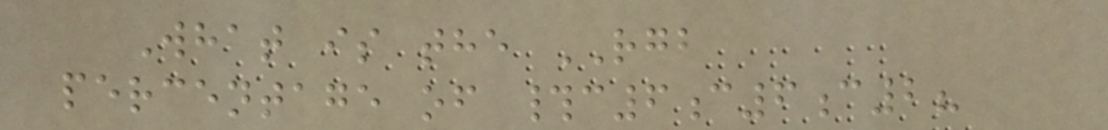What is the RGB
percentage of #c6c6c2?
